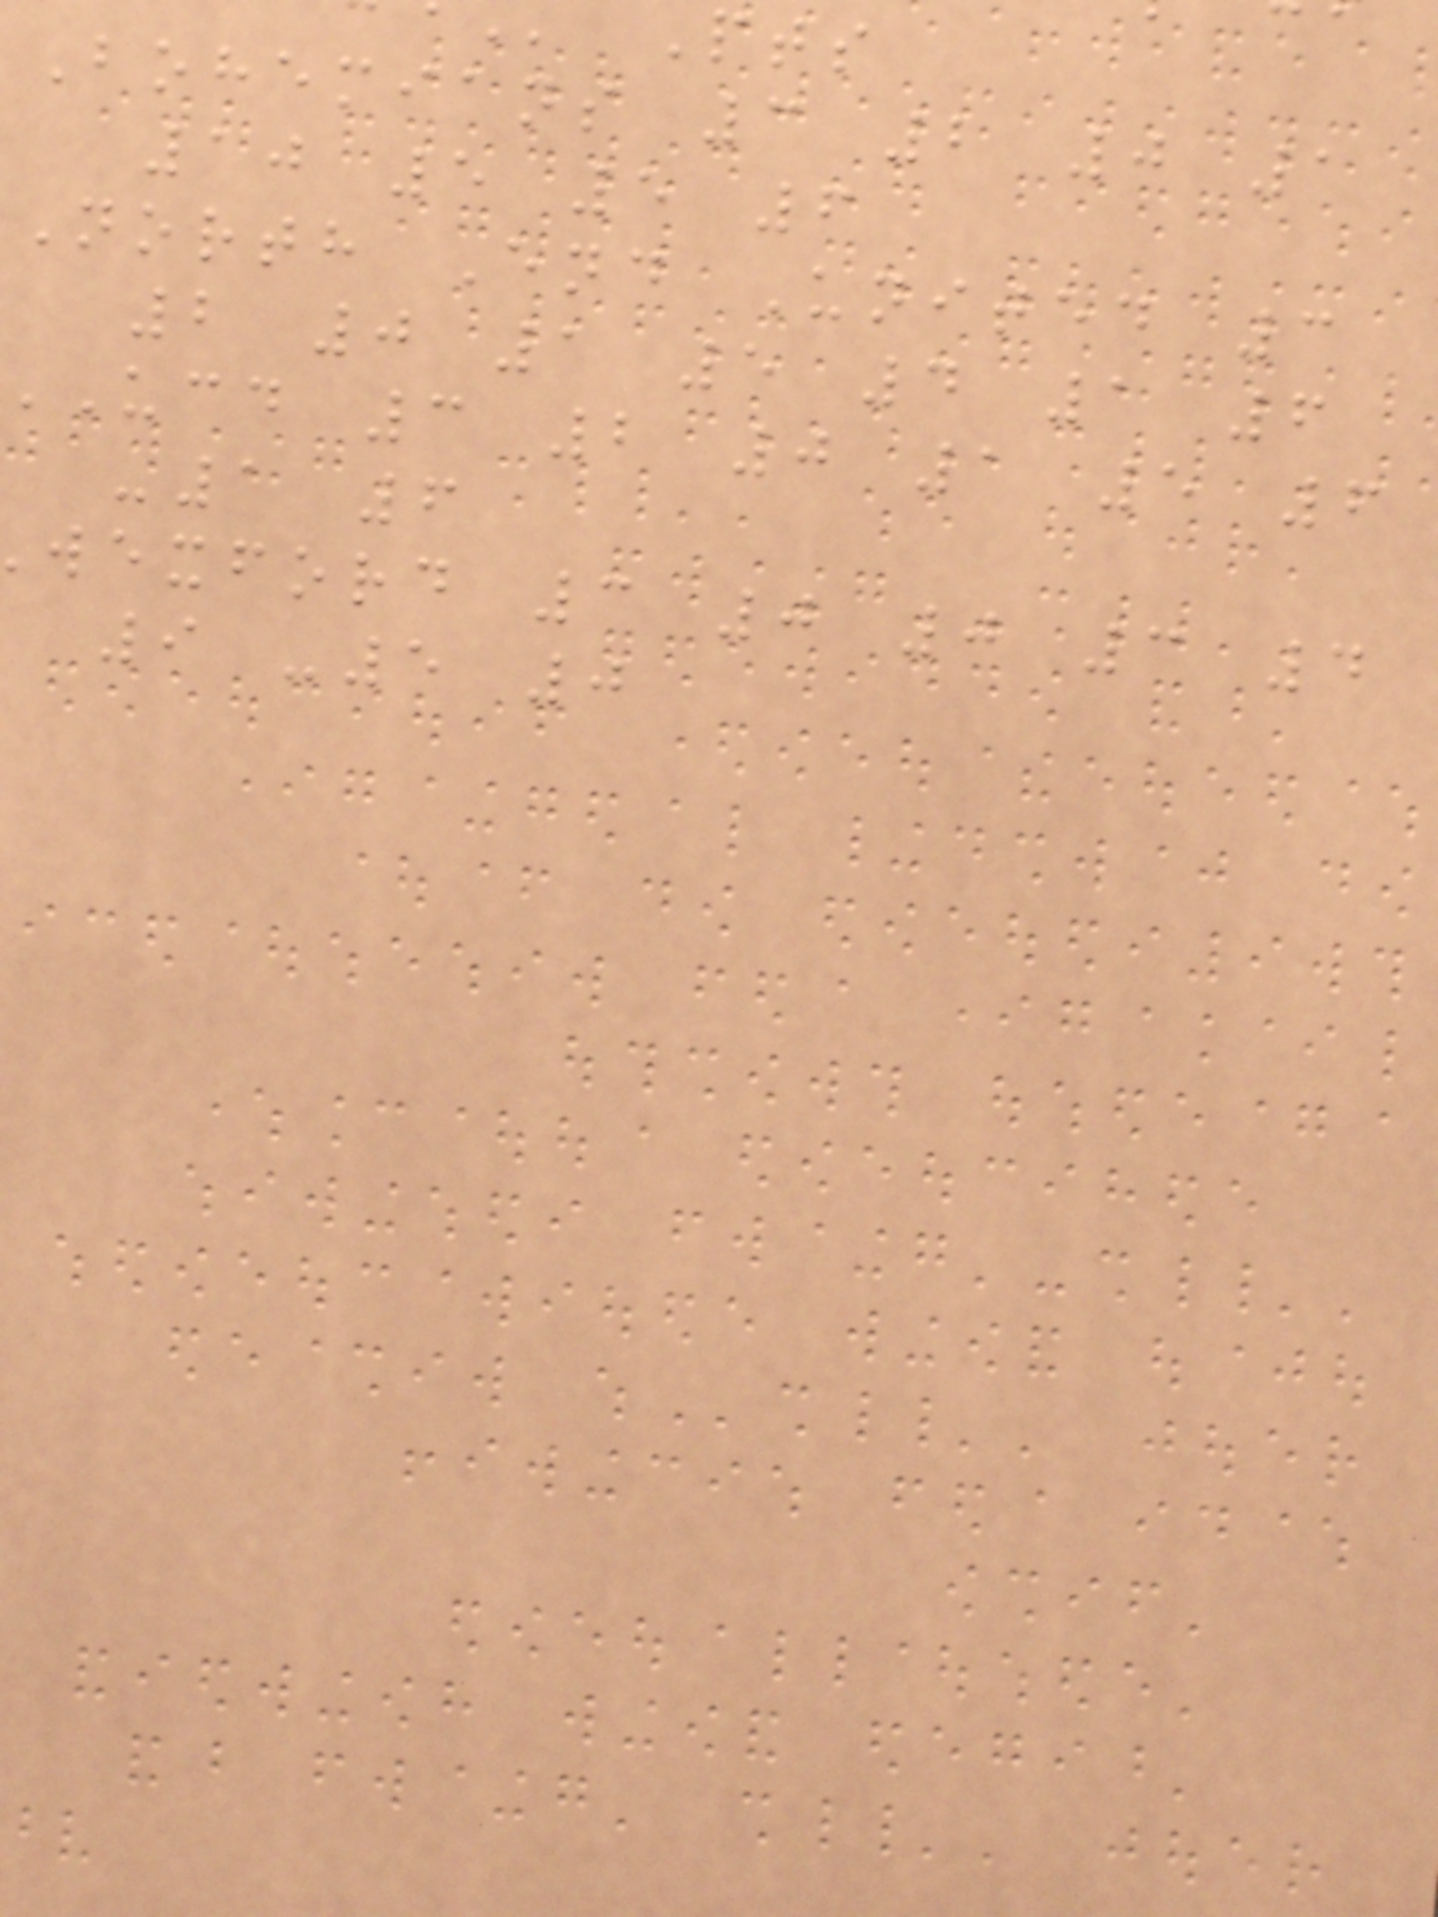Pts
Bohemians 3 2 0 1
10 5 5 6
North End United 3
2 0 1 5 4 1 6
ucd 3 2 0 1 5 6
-1 6
wexford 3 0 0 3 4
9 -5 0
